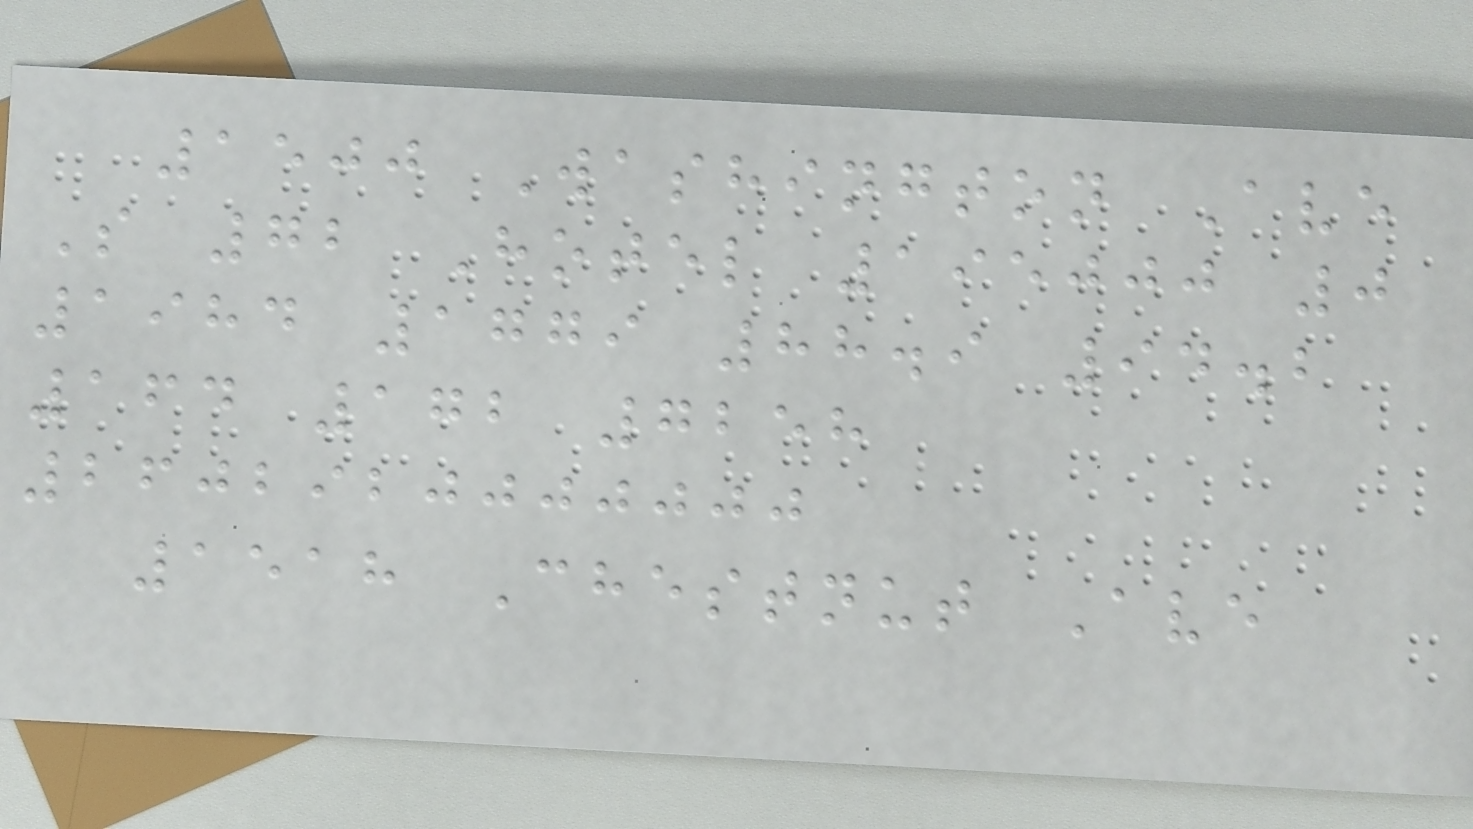1500 Washington Ave
S 72 Hotel 195000 0
1984 1779 88.9 94.2
164 172 7258
2602920000000
1518 Chestnut Ave
